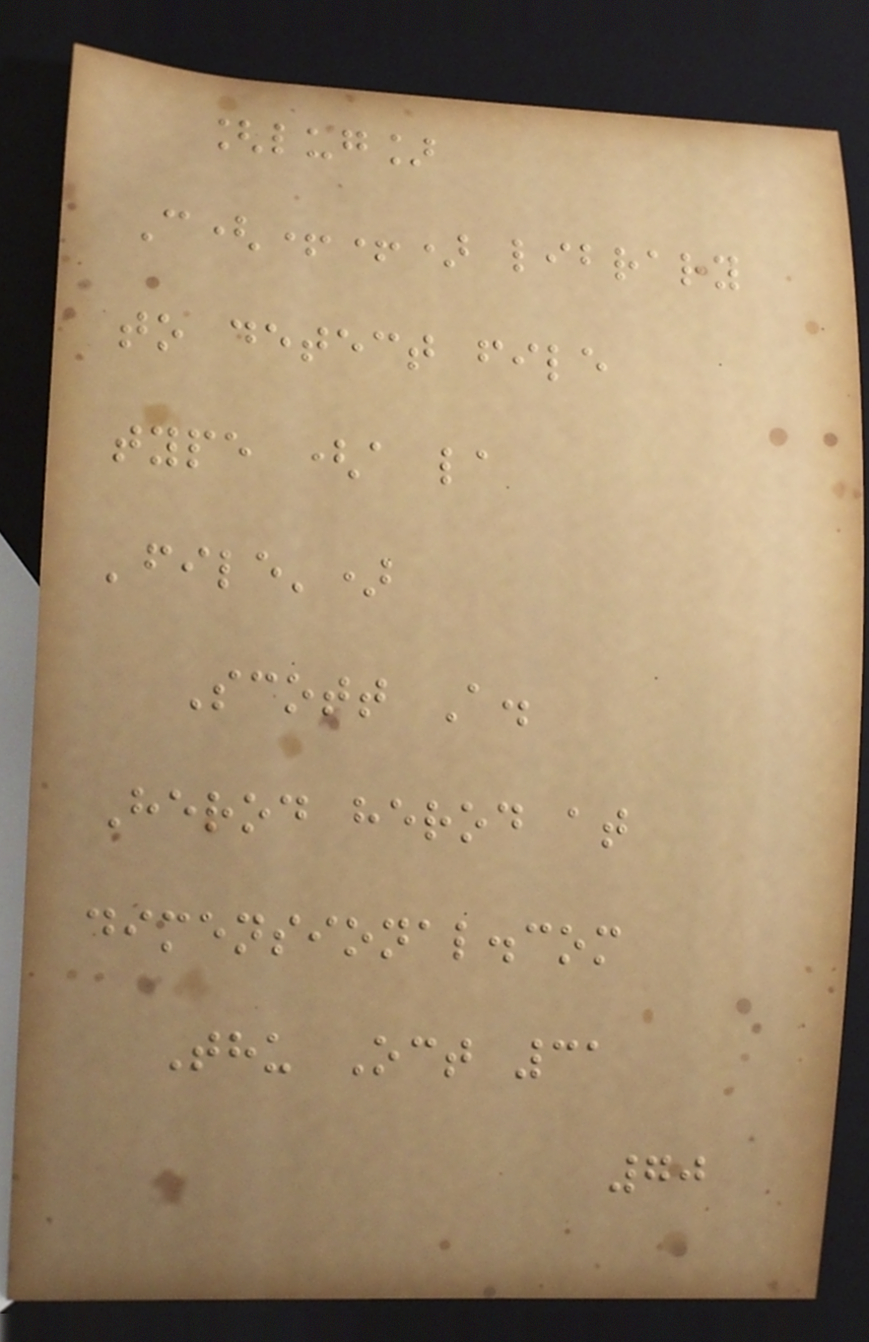[lug]
C(++) library
to detect file
type (a la
'file')
Scott A.
Herod herod at
dimensional.com
Thu Oct 31
70
